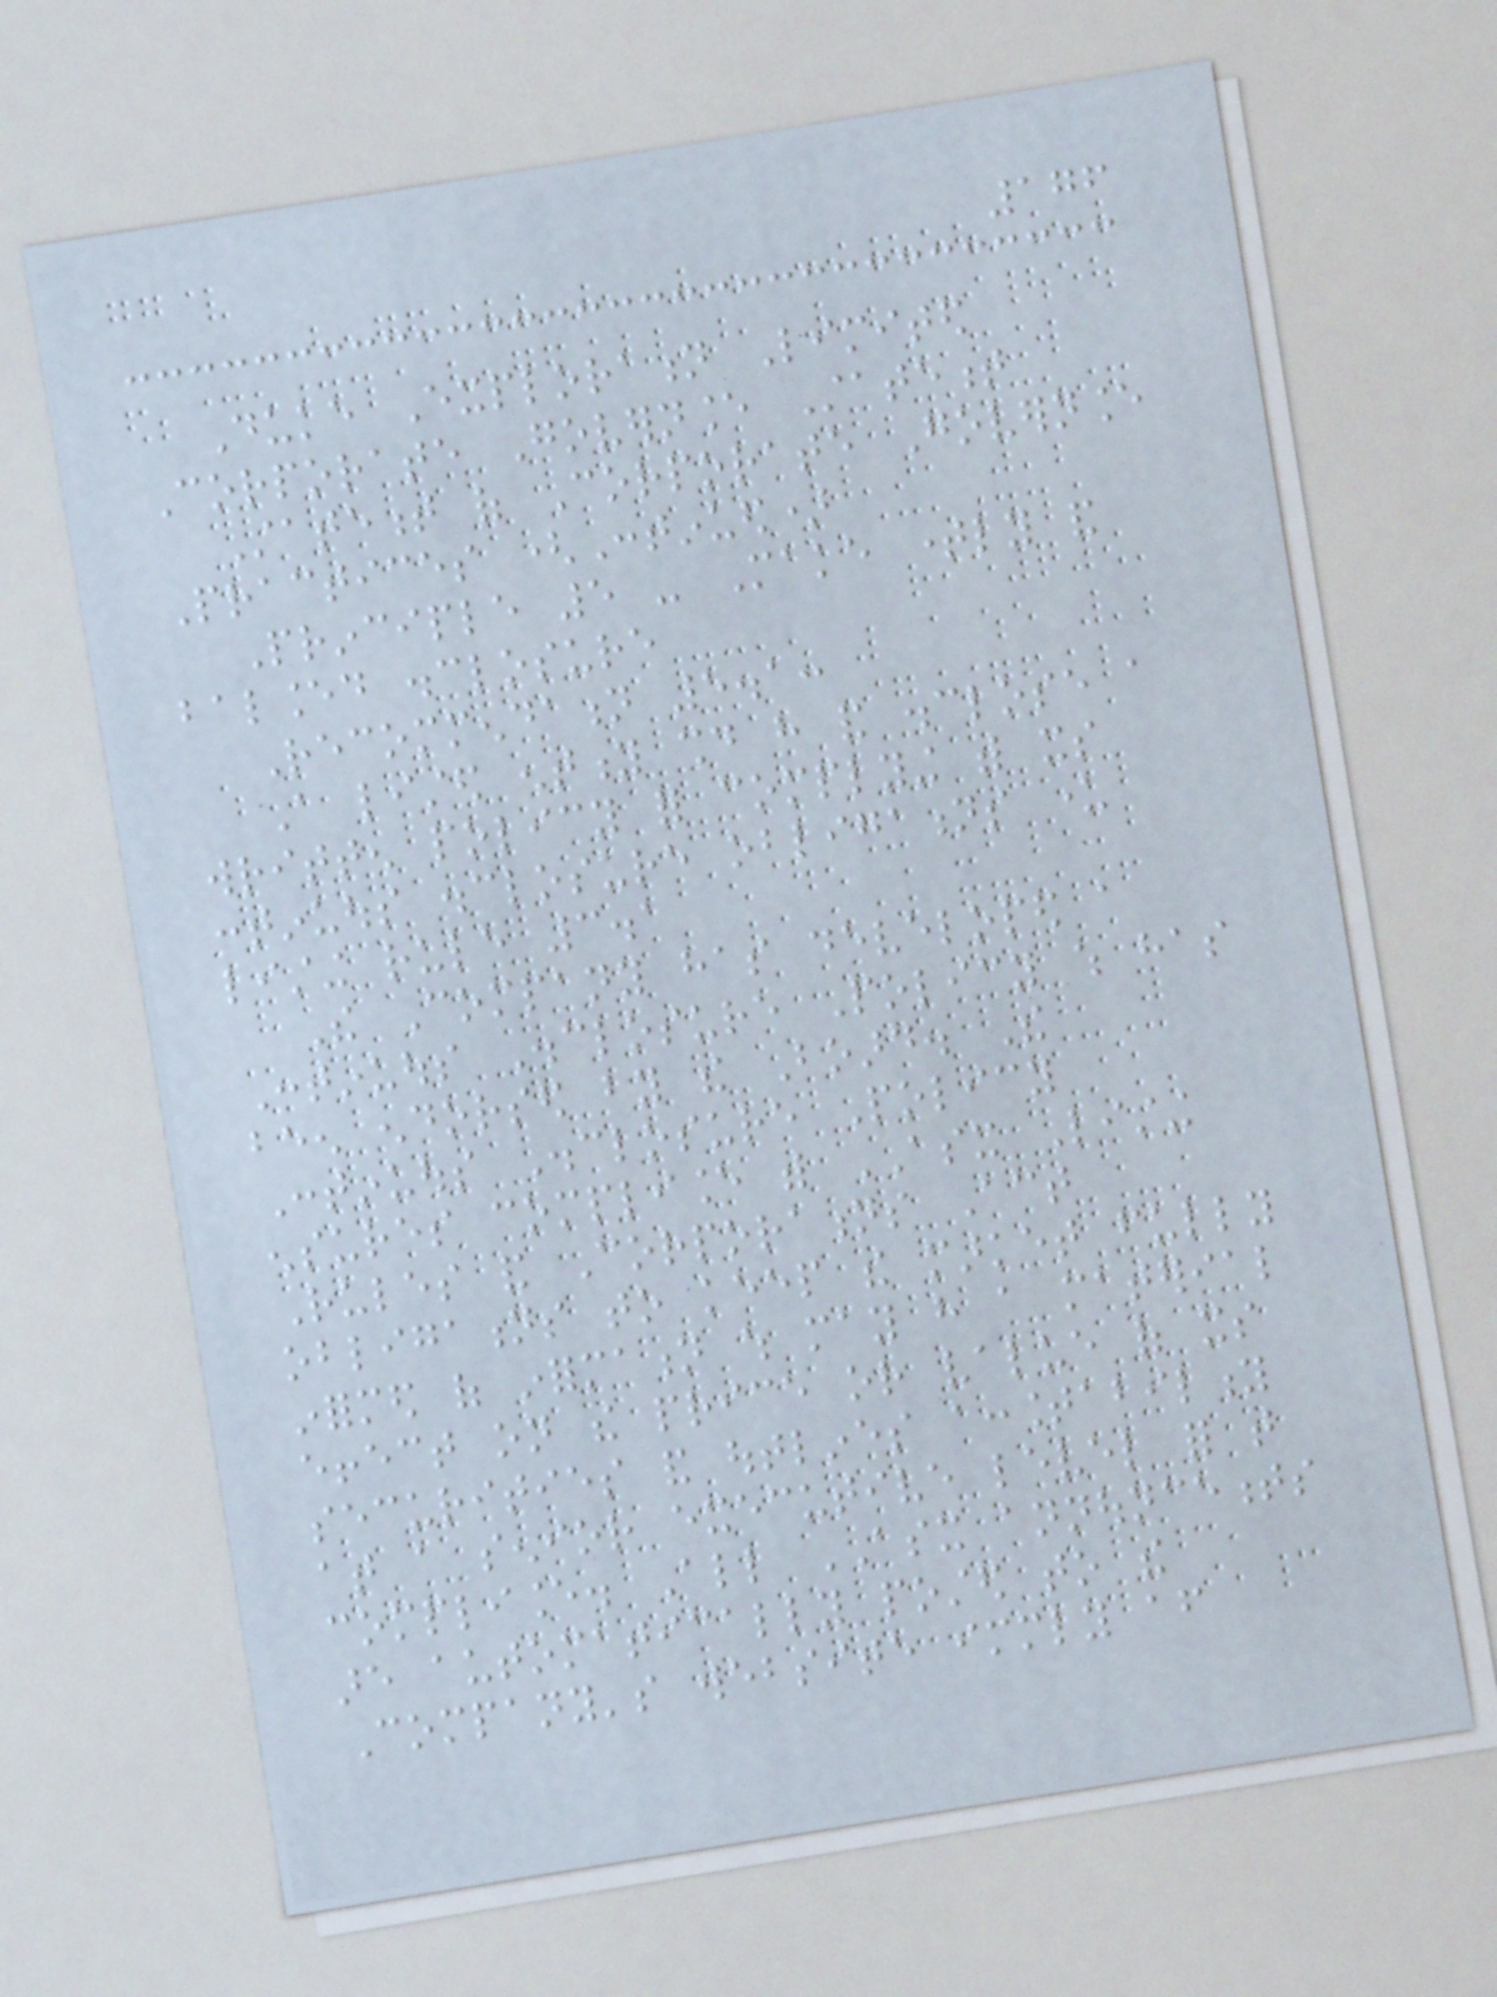176
Duke Exploration Limited
Corporate Governance Statement
Statement of Corporate Governance
Practices (Continued)
Principle 5 - Make timely and
balanced disclosure
Recommendation 5.1:
A listed entity should have and disclose a
written policy for complying with its
continuous disclosure obligations under
listing rule 3.1
The Company has developed a
Continuous Disclosure Policy which has
been endorsed by the Board. The
Continuous Disclosure Policy
ensures compliance with ASX Listing
Rules and Corporations Act
obligations to keep the market fully
informed of information which may have a material
effect on the price or value of its
securities and outlines accountability
at a senior executive level for that
compliance. All ASX announcements
are automatically posted to the
Company's website immediately after
